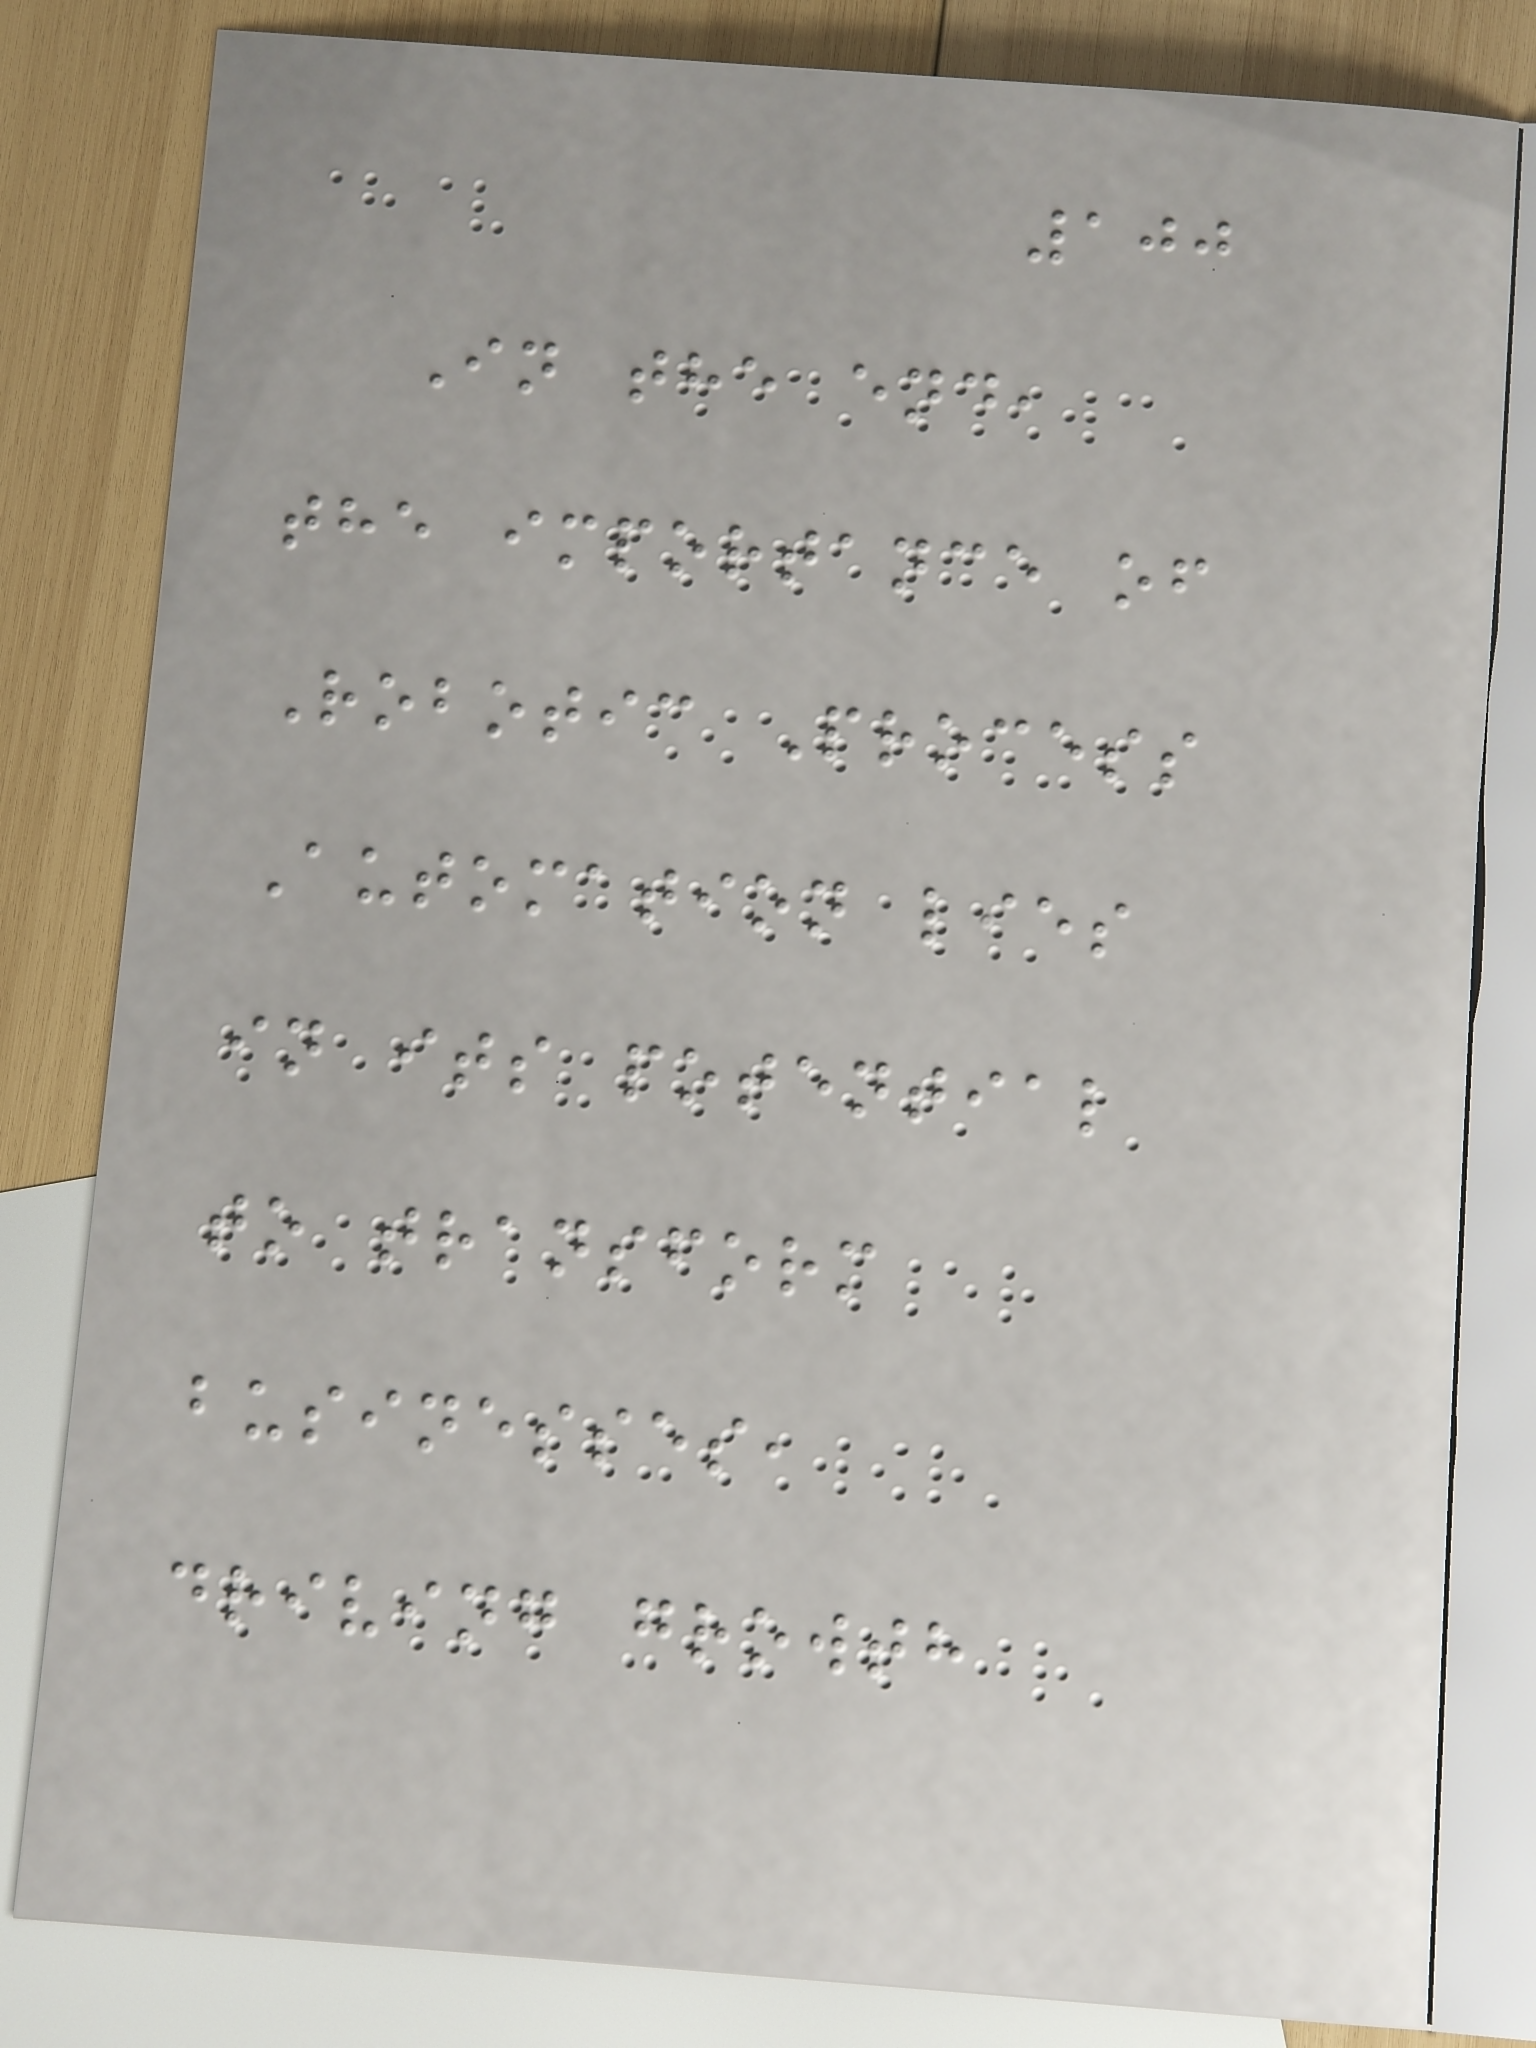100
In the end,
the importance of
Robotic Process
Automation lies
in its potential
to transform
businesses,
driving growth
